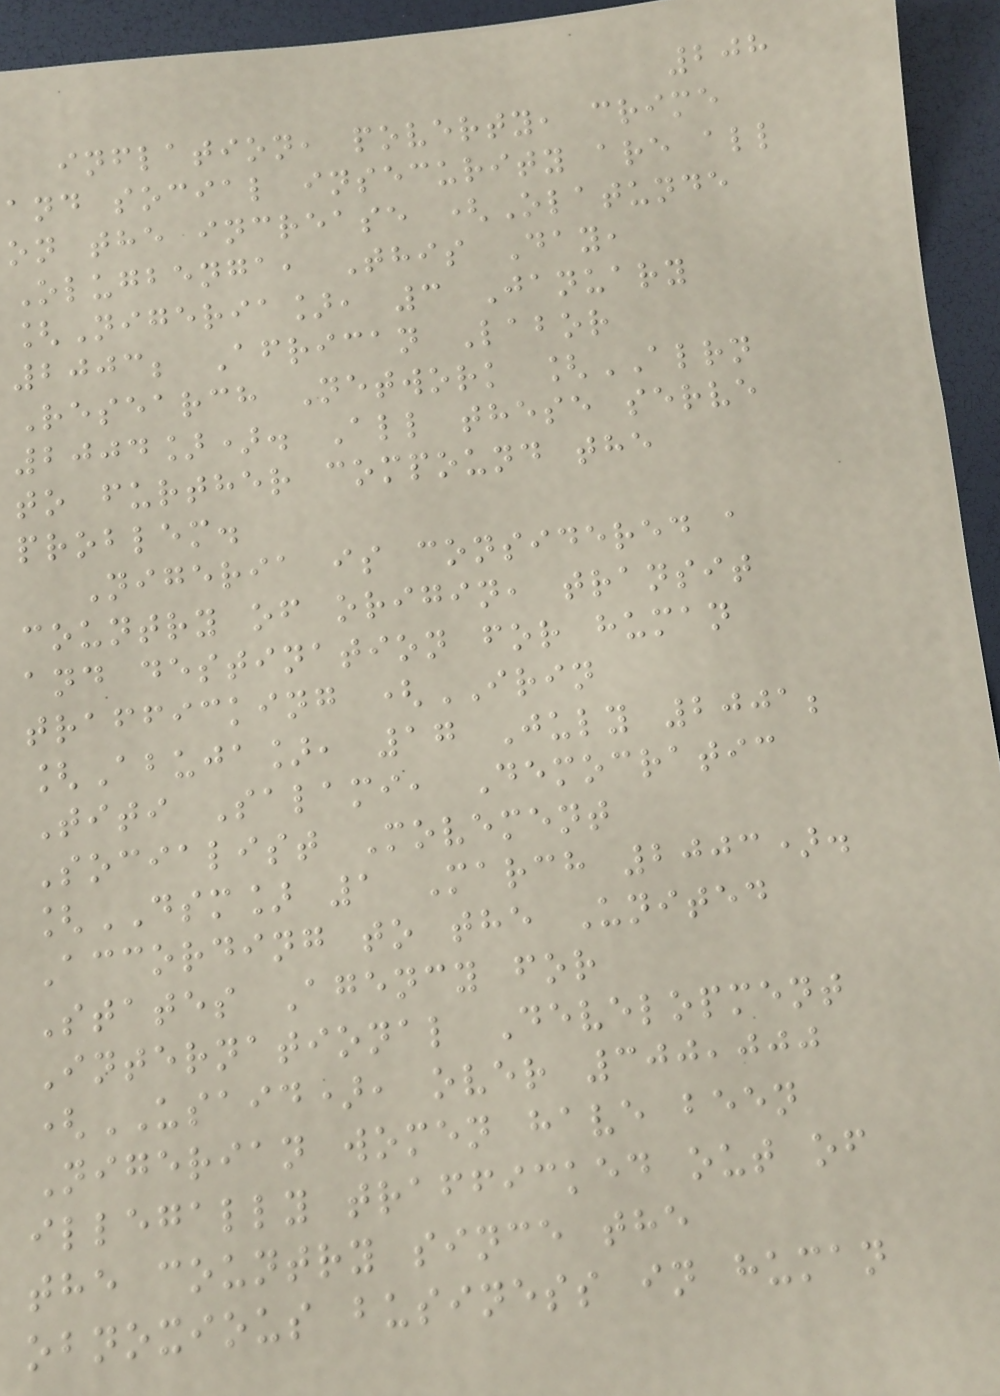208
inflation, poverty, crime
and social insecurity are all
on the increase (Olatunde
Olugbenga, This Day,
[Nigeria], 3 January
2003; African Labor
Research Network [ALRN
2004]). All these serve
to further compound the
problem.
Nigeria is considered a
country of origin, transit
and destination for human
trafficking (IRIN
[Abuja], 17 July 2001;
Titi Salami, Democratic
Socialist Movement
[DSM] 1 March 2003).
According to the United
States Agency for
International Development
(USAID), over 300,000
Nigerian women have been
illegally trafficked out of
the country since the
obnoxious business in human
